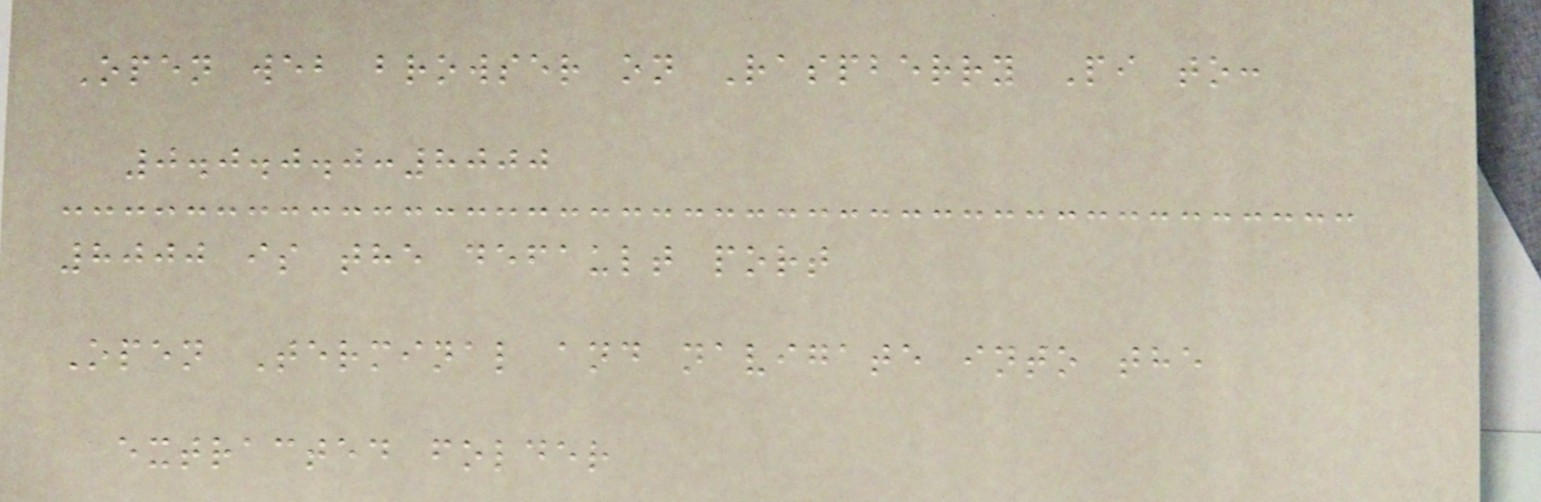Open web browser on Raspberry Pi to:
0.0.0.0:8000
8000 is the default port
Open Terminal and navigate into the
extracted folder
